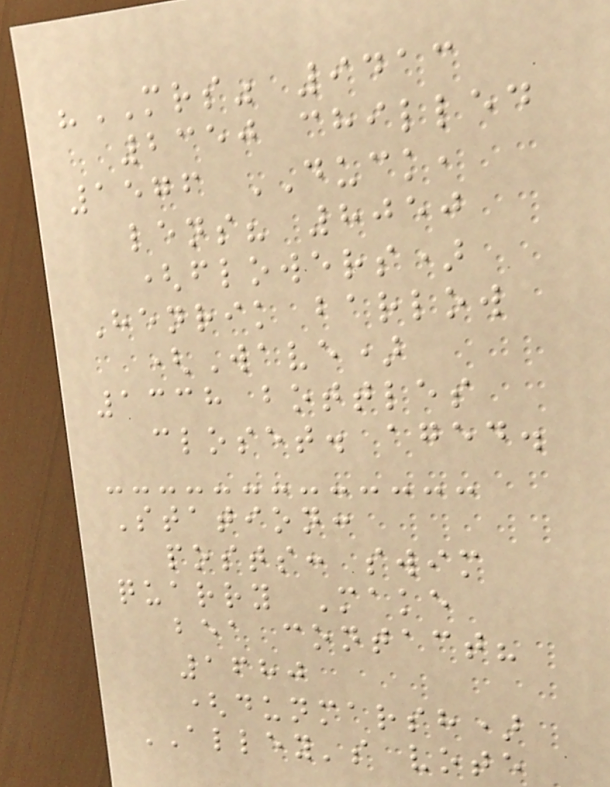"MRS" 9413
2350 chilled
1576 DUCK,
lens? 8050
(flowers)
Henrik barlow
(Wave)
1338 bottles
closet. aged.
Station:
posts: swim
quarry Make
bea contact?
1680
(dunmarsh)
ALLEY's vote
